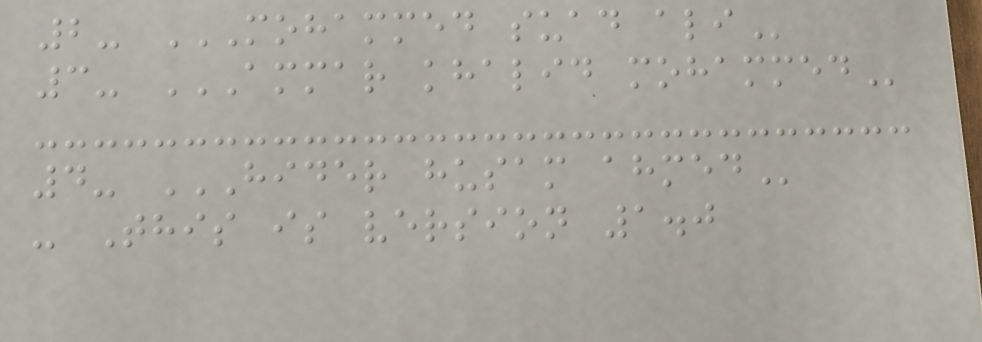2- MOHAMMED SUAD ALI
3- AMMAR KHALID MOHAMMED
4- HIDER HUSAM AHMED
- This is version 1.0
